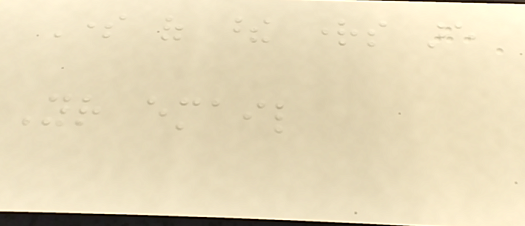Some of these rights are
Your email
